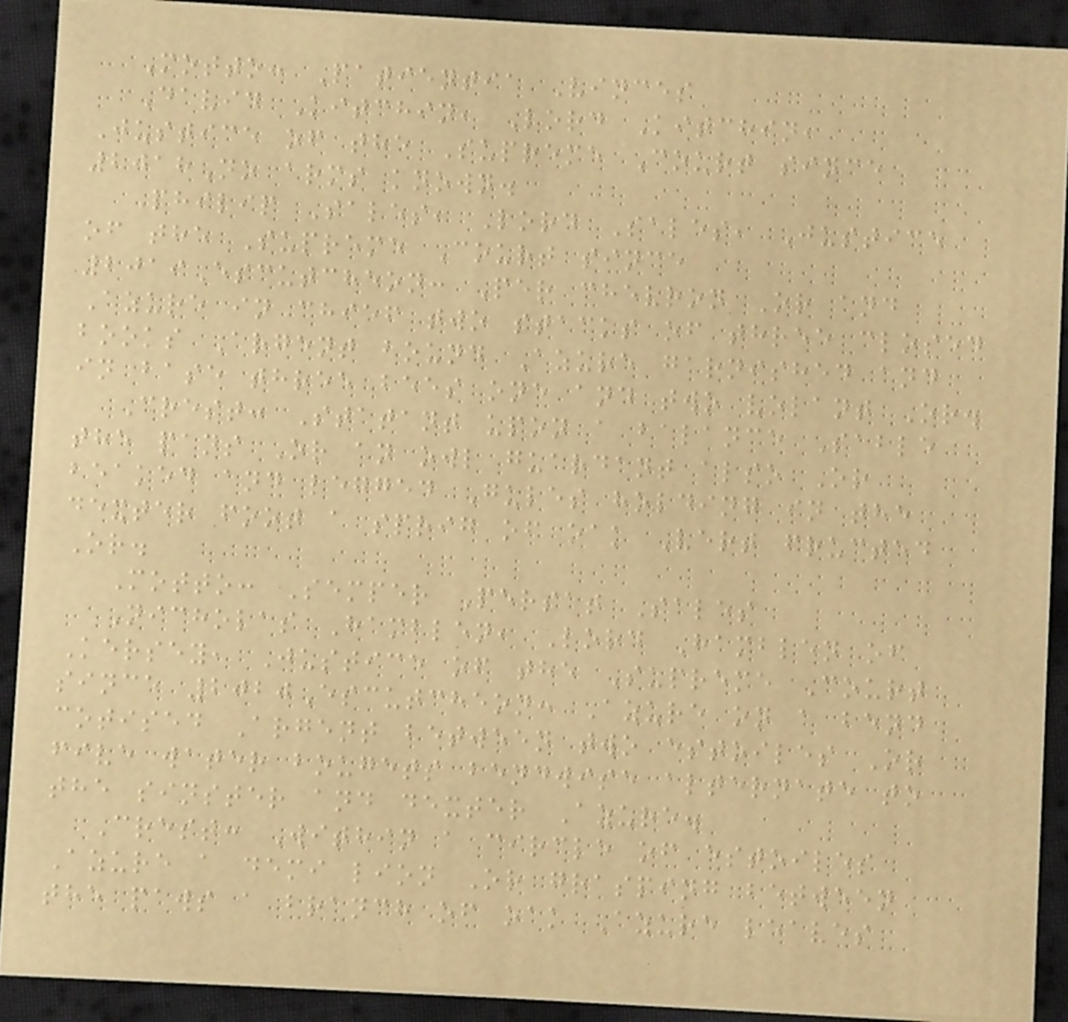Motto: Patientia Vinces
David Kitchin, Lord Kitchin,
Justice of the Supreme Court since
2018No arms known.
Philip Sales, Lord Sales, Justice
of the Supreme Court since
2019Escutcheon: Per chevron Or and
Azure in chief two stacks of three closed
books Argent bound Azure garnished and
in base three bees one and two volant Or.
Crest: Statant upon a balance Sable
the pans Or an owl guardant also Or
beaked and legged Gules holding in the
dexter foot a sprig of oak Vert fructed
Or.
Motto: Semper Persat Sales
Nicholas Hamblen, Lord Hamblen of
Kersey, Justice of the Supreme Court
since 2020Escutcheon: Azure on a bend
cotised Argent between two estoiles Or
five water bougets bendwise alternate to
the sinster and dexter Azure.
Crest: Within a circle of estoiles
Azure a demi lion Or grasping between
the paws a branch of oak Azure leaves
